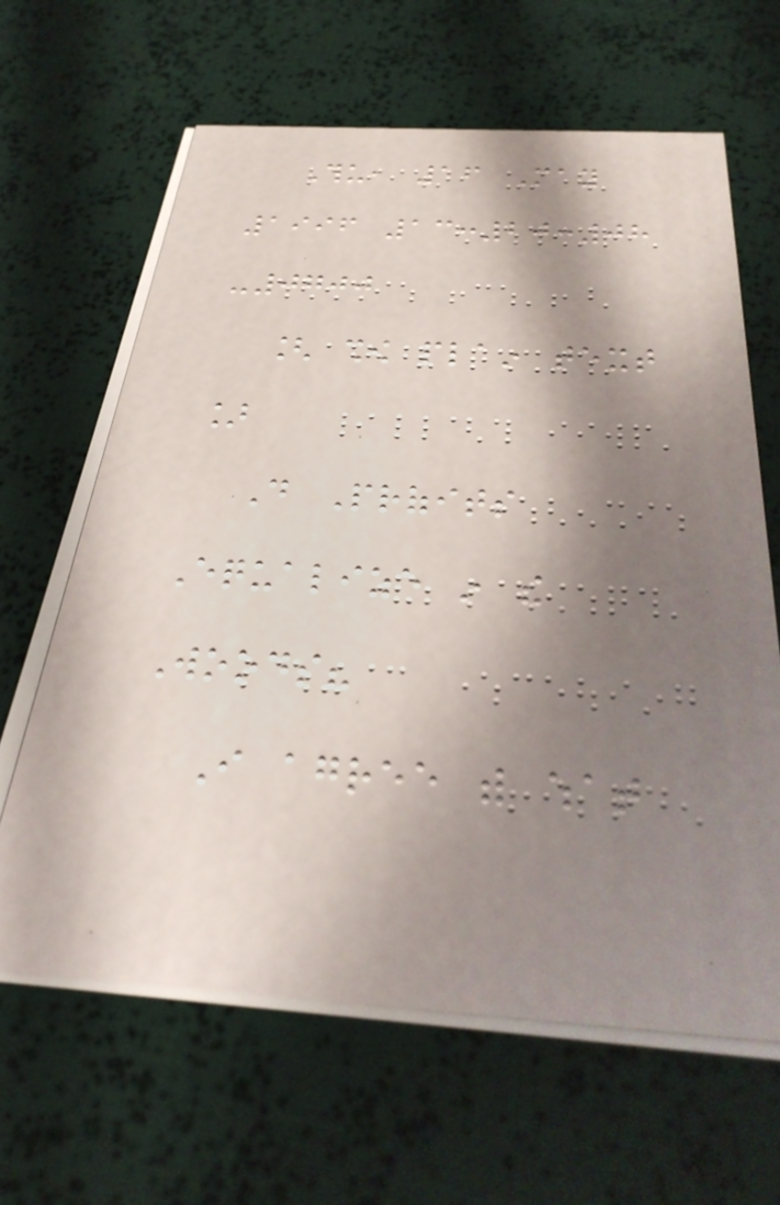Thu, 16 May
1996 13:20:08
-0700
[ show plain text
]
Do Profits
Equalize in the
Woods?
I agree with what
